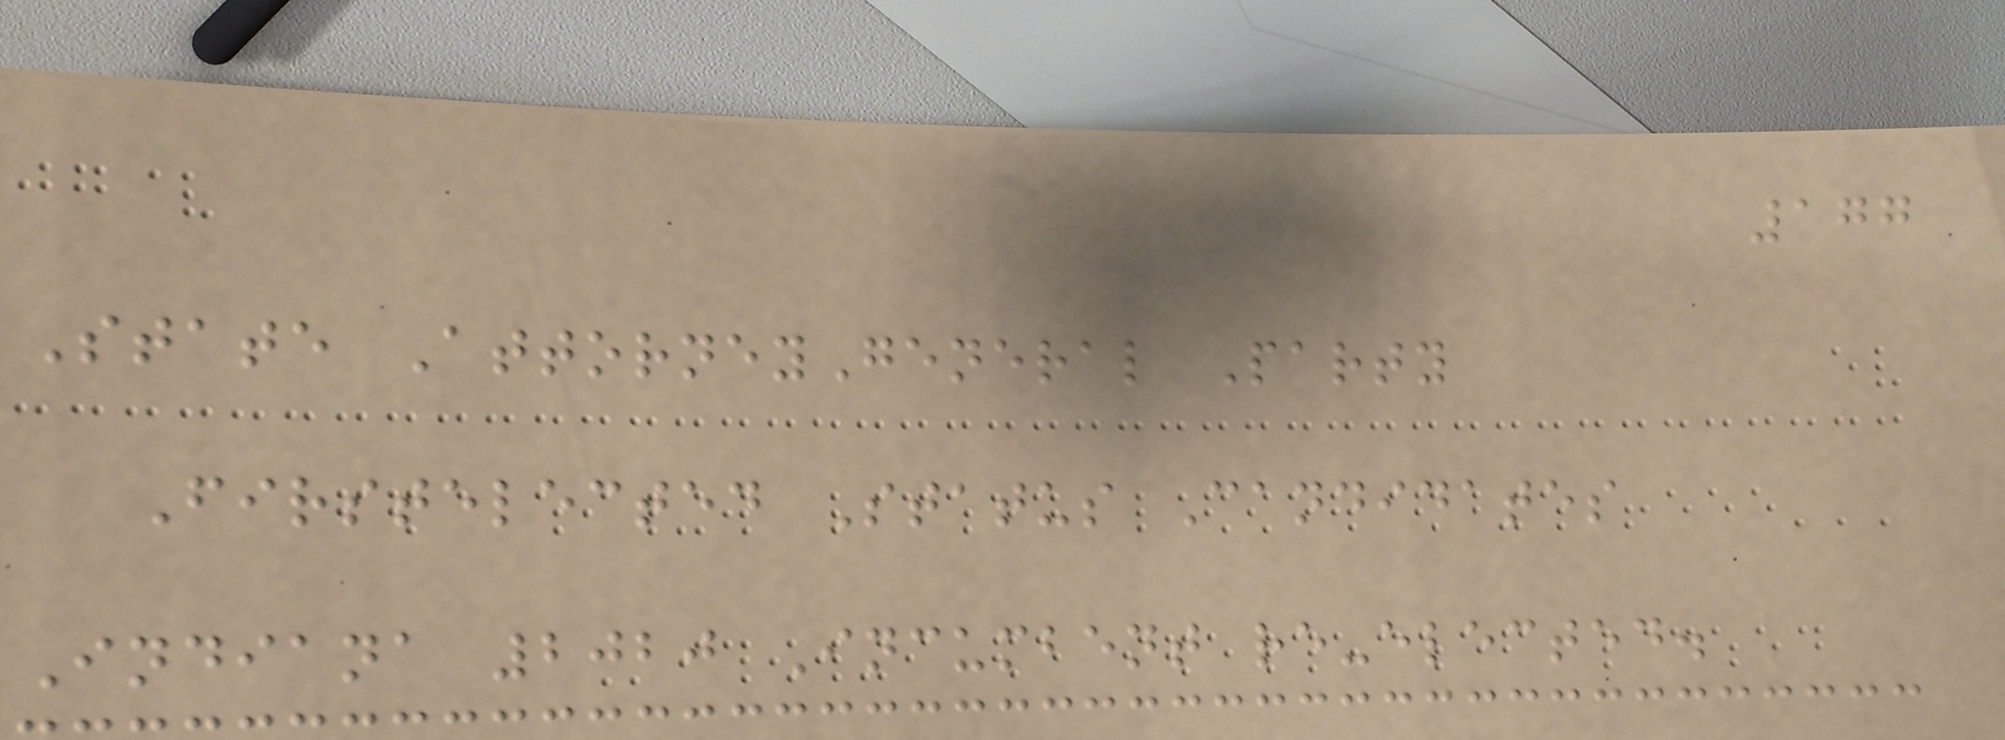177
State AttorneyGeneral Party
Firstelected Status Candidates
Indiana 2020 Incumbent re-elected.
